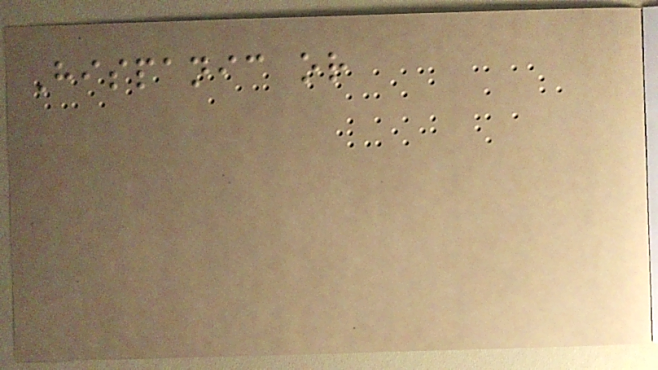Hispanic or
